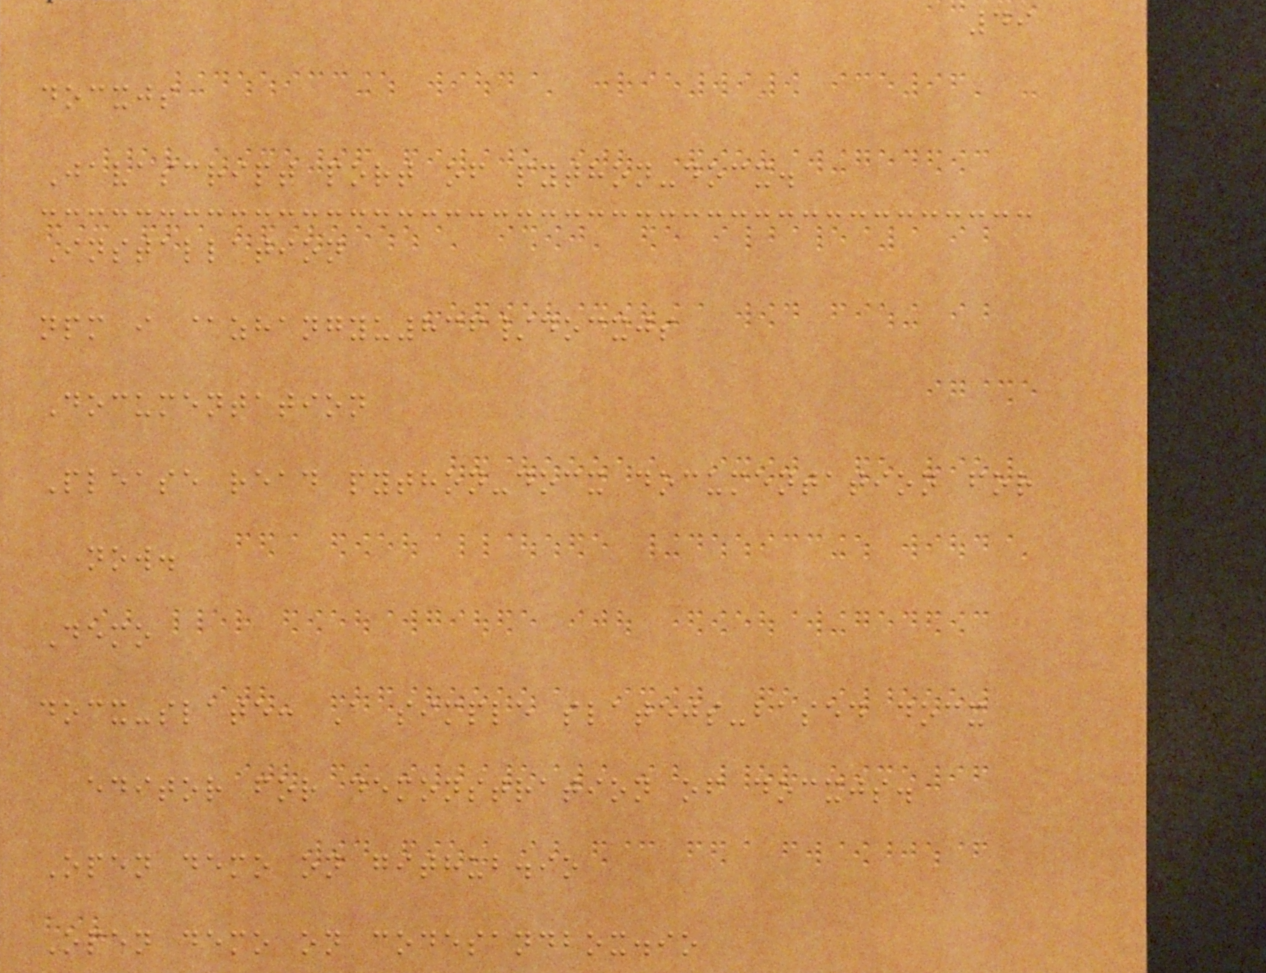49
docxjs
Javascript port of python-docx.
Installation
npm i @zhangyu836/docxjs
Documentation
Please read python-docx documentation for
now.
Demo
docx-slate: A simple slatejs-based docx
editor for demonstration of docxjs.
Open demo on github.io
Open demo on codesandbox.io
